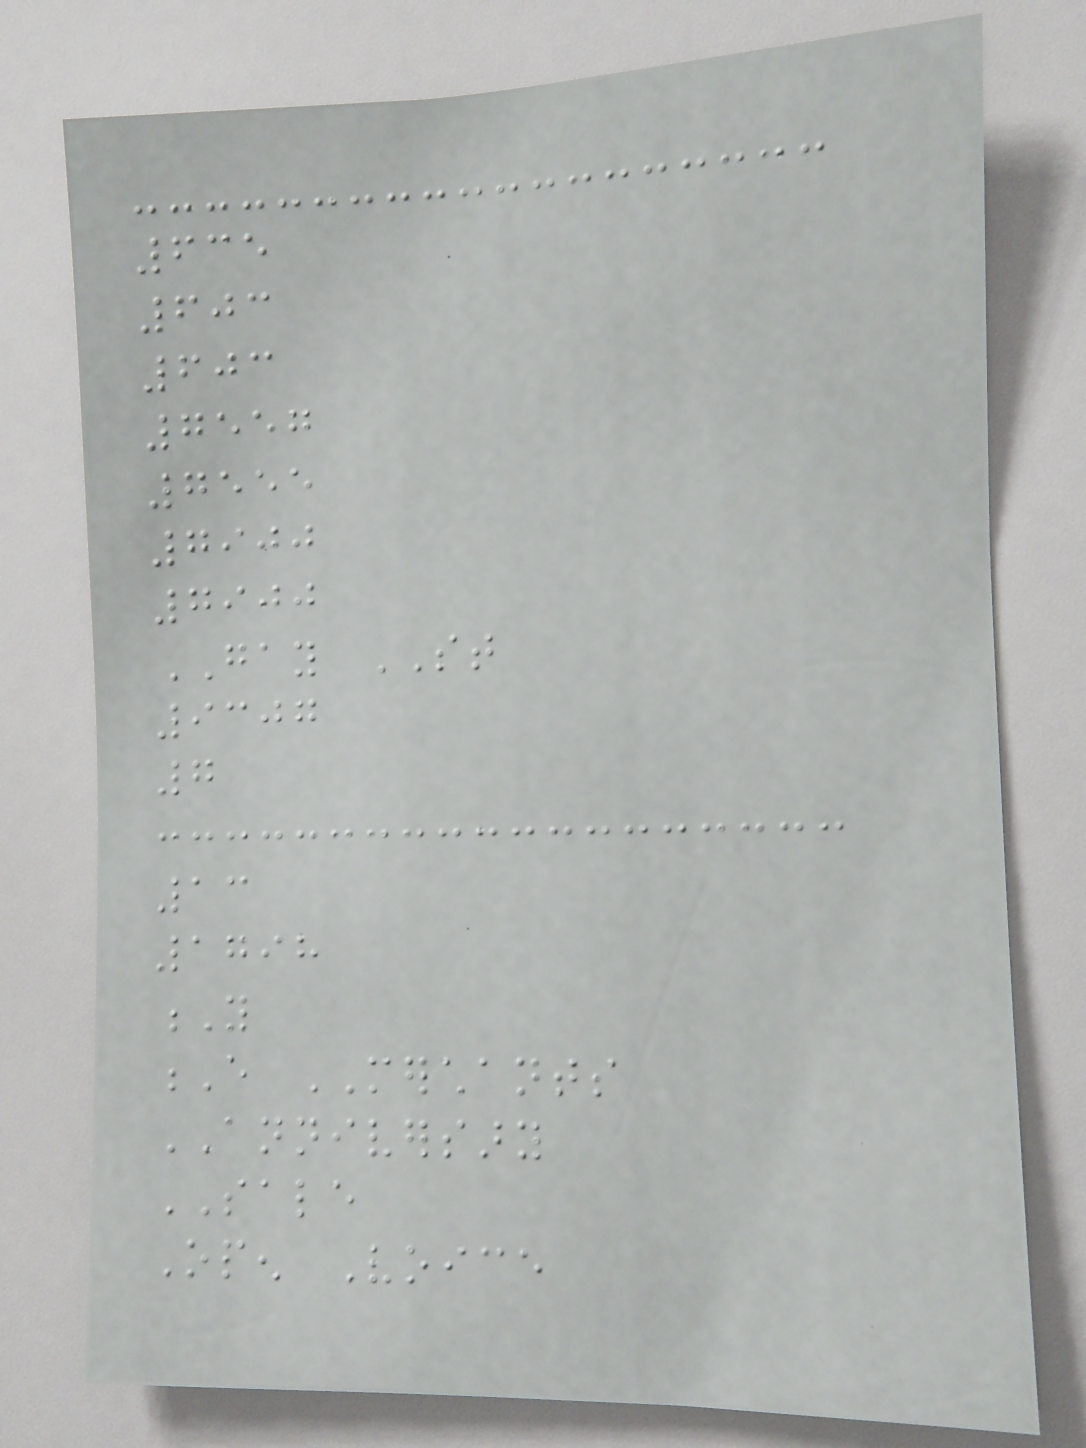635
603
603
7557
7555
7900
7900
GAY ST
9307
7
13
1798
Y
E MERCHANTS
ANNIVERSARY
SALE
Open Voice
